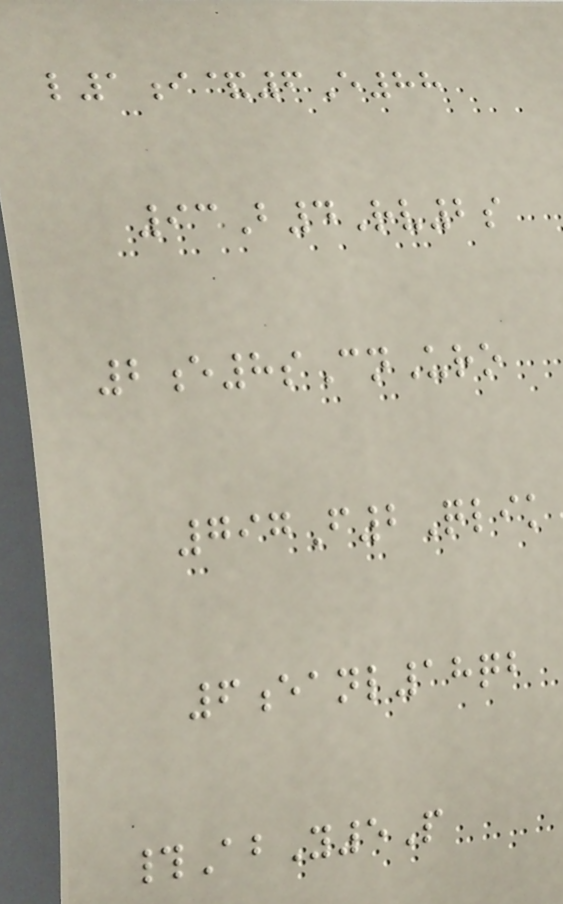l1i&6E88
93B4Rv2s
2e8sCnUro
797F2Qlik
6eanl18qb
#AbY5P
